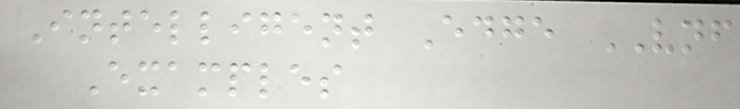Intelligent Edge VNF
Examples
